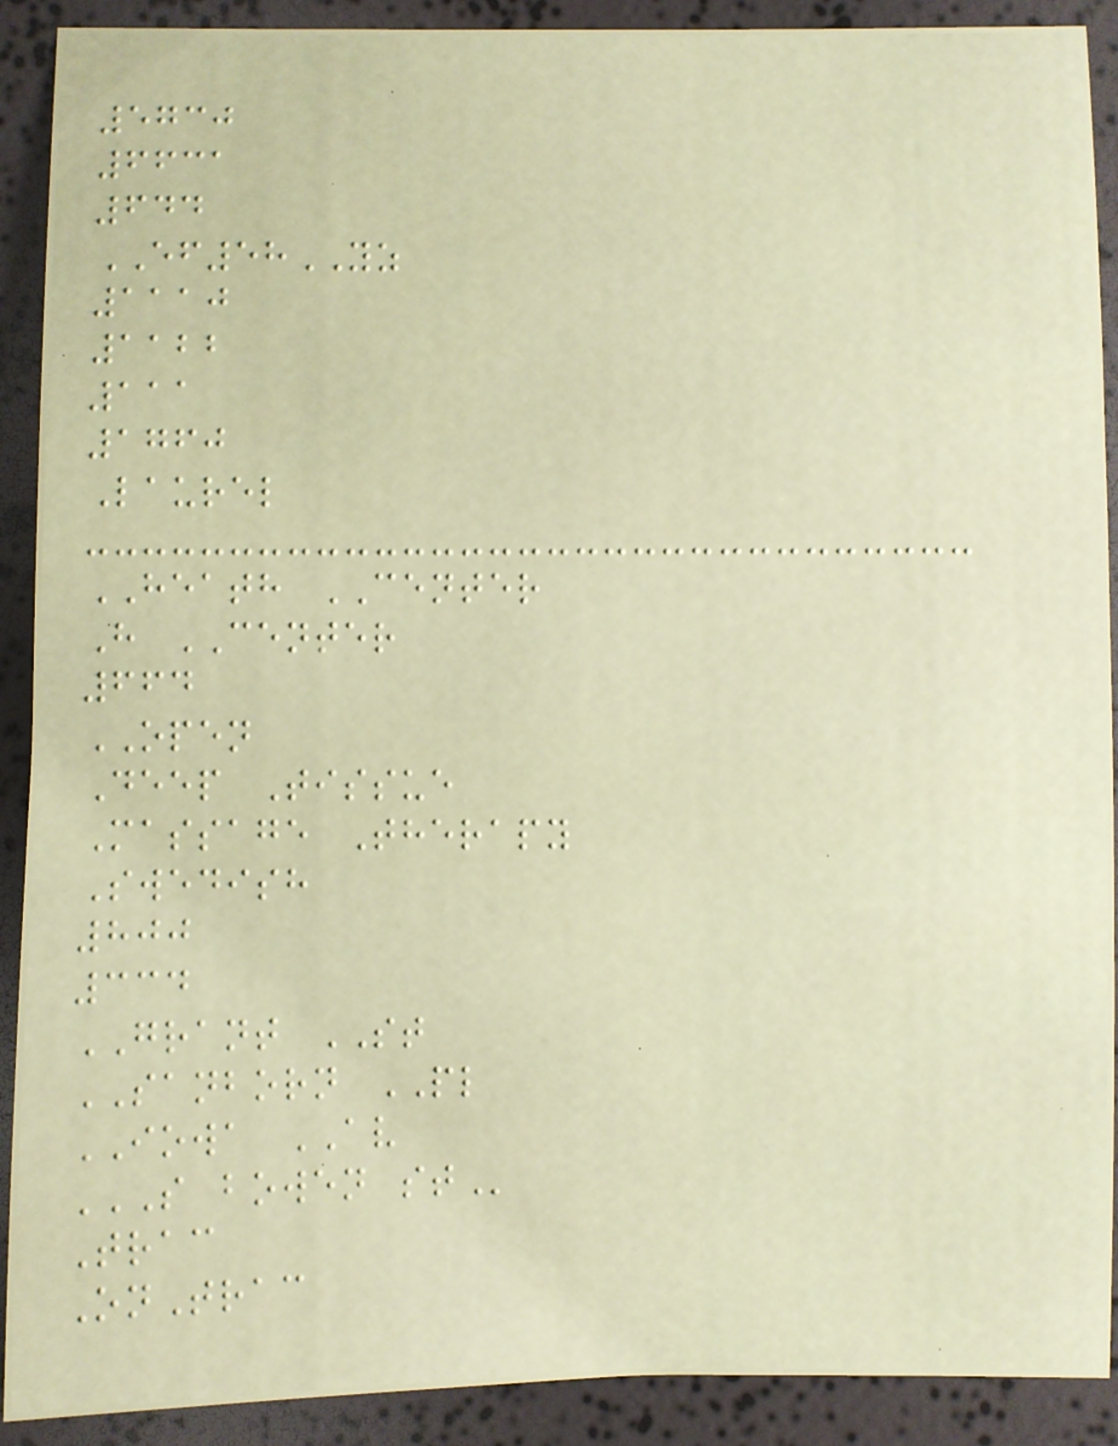5730
6631
644
EF58YZ
1110
1122
111
1760
Laurel
HEATH CENTER
H CENTER
664
OPEN
Deep Tissue
Massage Therapy
Swedish
800
334
GRANT ST
SANBORN PL
IOWA AV
S BOWEN ST
Trac
OnTrac
